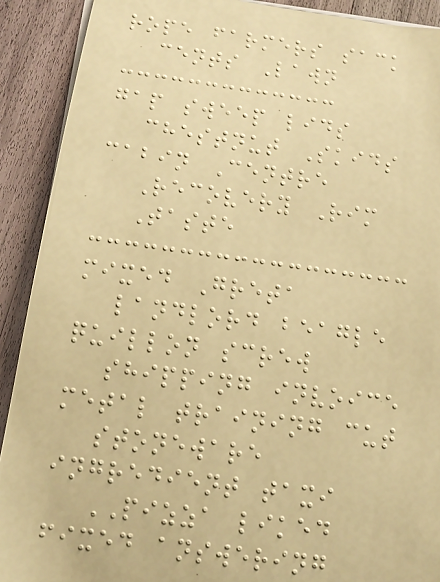rope farmers sack
cents Lawn
gap sweep lids
chestnut Skids
cabin Centre
Recovery Rim
Taste
mixed Greta
landlord beagle
quillon screw
shipping invoice
metal training cut
stoneware
ingredient taxi
PIZZA liked
fixed answering
